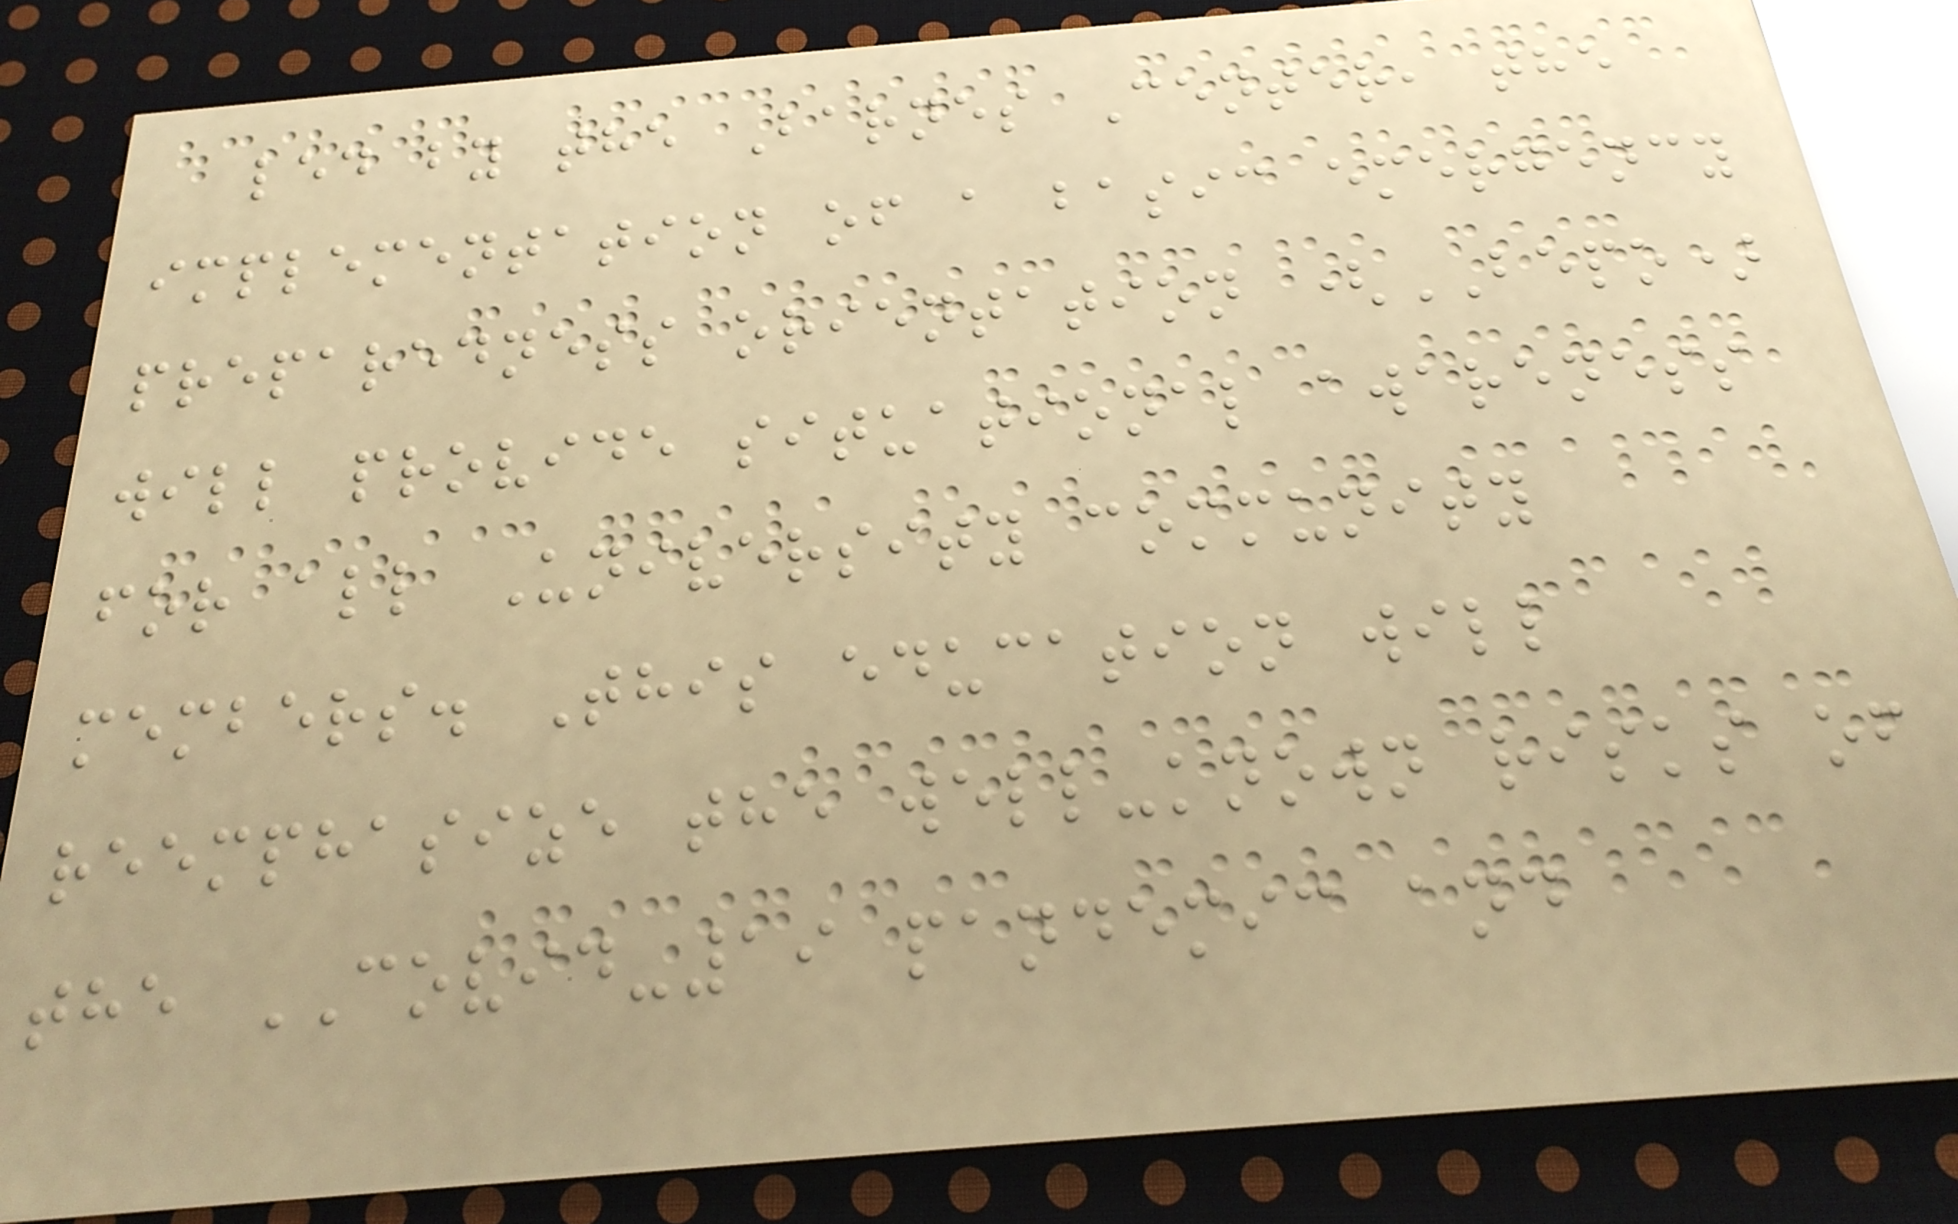led by the Barnes Center, the
implementation of a basic emergency
preparedness orientation (BEPO)
will provide situational awareness
for all University community
members. This education will
reemphasize the well-known risks of
the COVID-19 pandemic and
